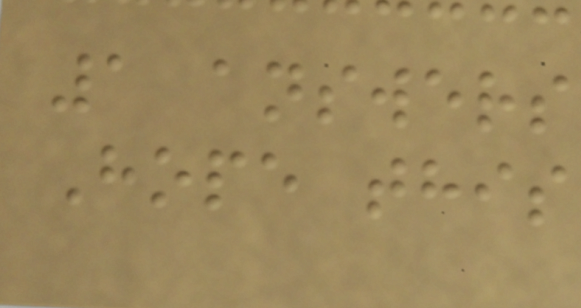1 answers
Hope this
